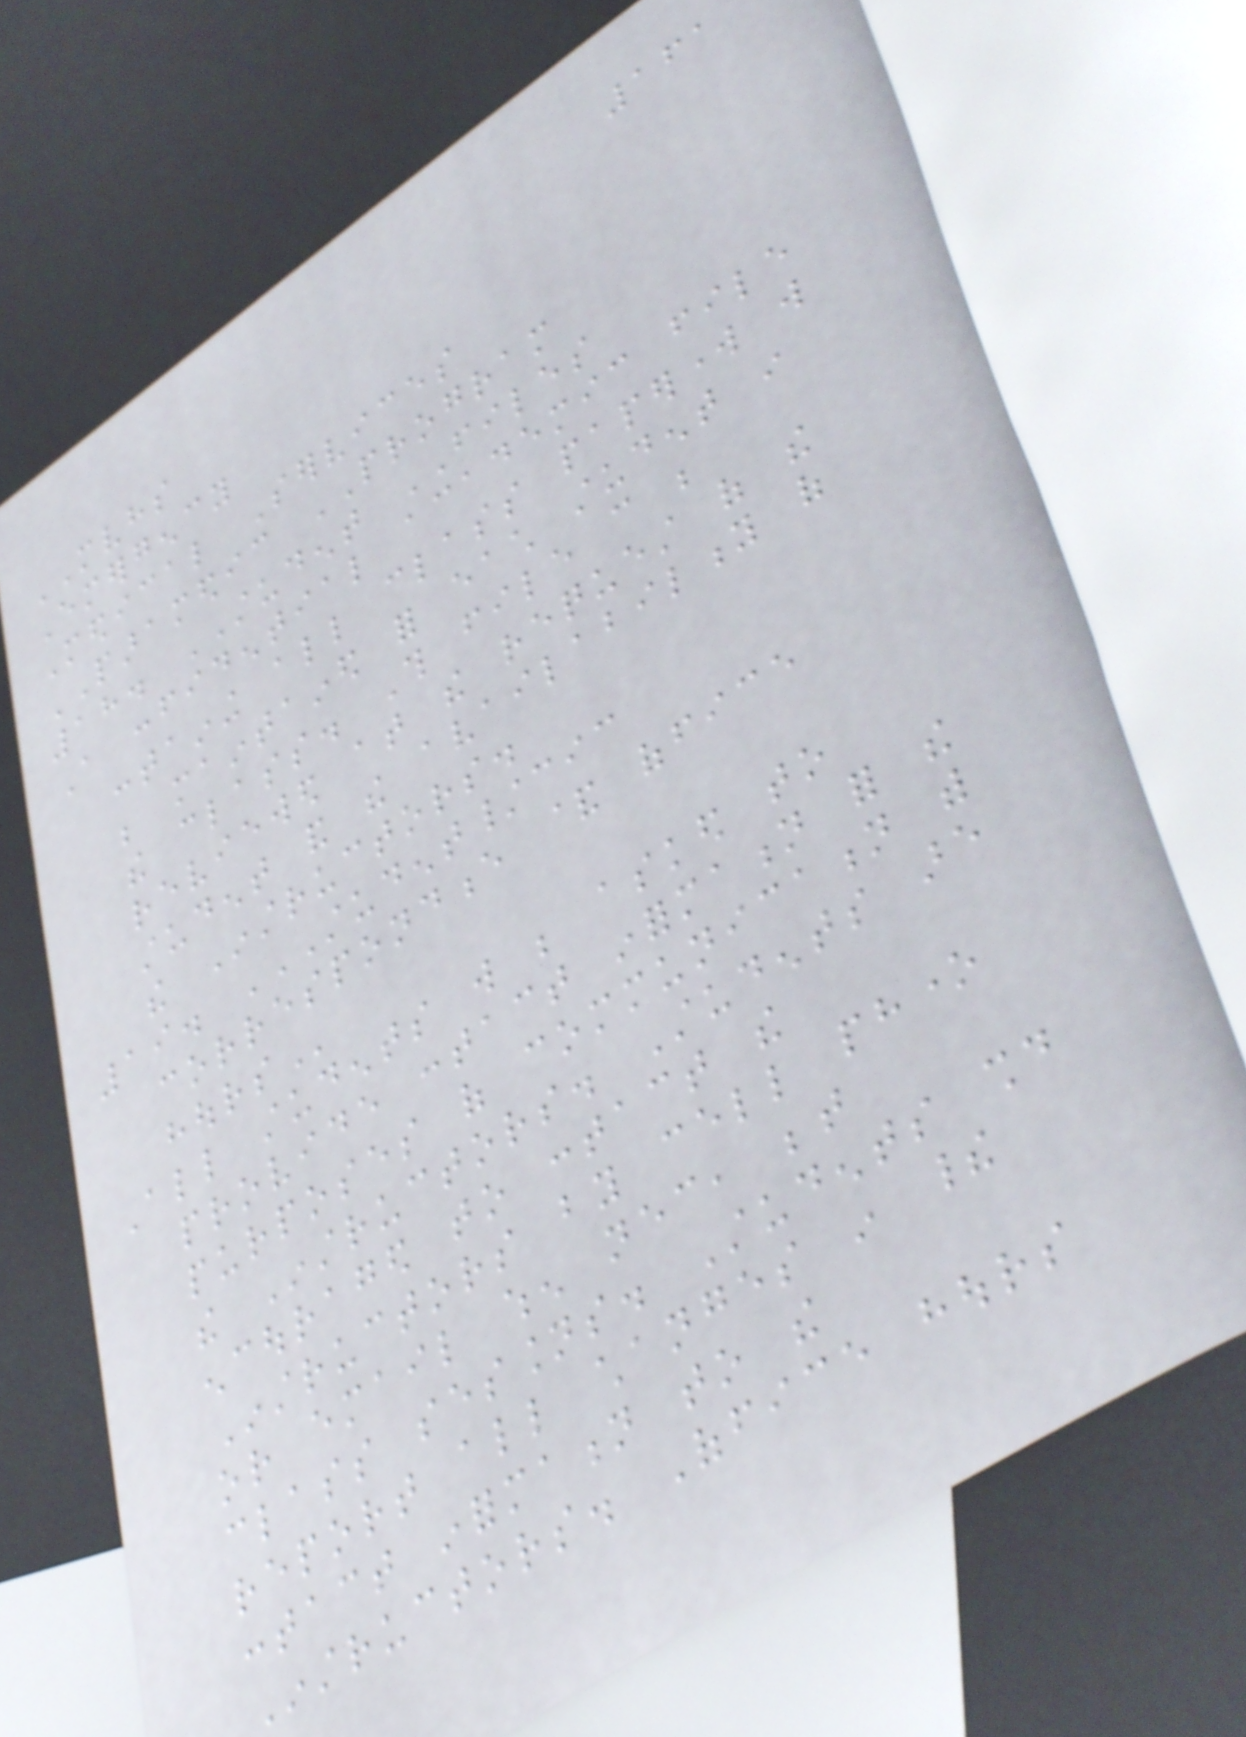161
MVHS
Emergency
Medical Services
PARAMEDIC PROGRAM
18. STUDENT FILES
A confidential academic file
containing all class paperwork will
be maintained for each student in
the class. This file can be
reviewed at the request of the
student and the availability of
the Instructors.
19. STUDENT/CIC
CORRESPONDENCE & OFFICE
HOURS
All students will be asked to
provide contact information for the
purposes of communication with
the Instructors. Students are
encouraged to contact the
Instructors by cell phone
or email when necessary, between
class sessions. Students should
report all changes in their
contact information to the
Instructors. Office hours
